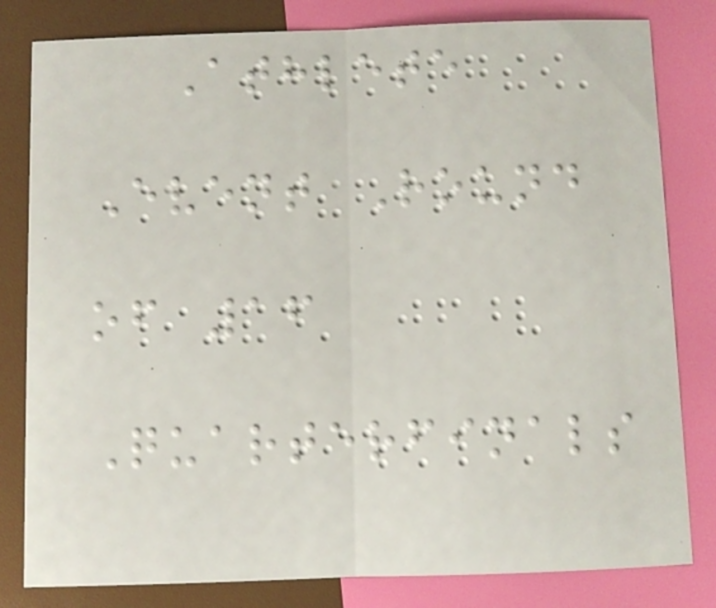Athlete
Event Round
of 16
Quarterfinals
